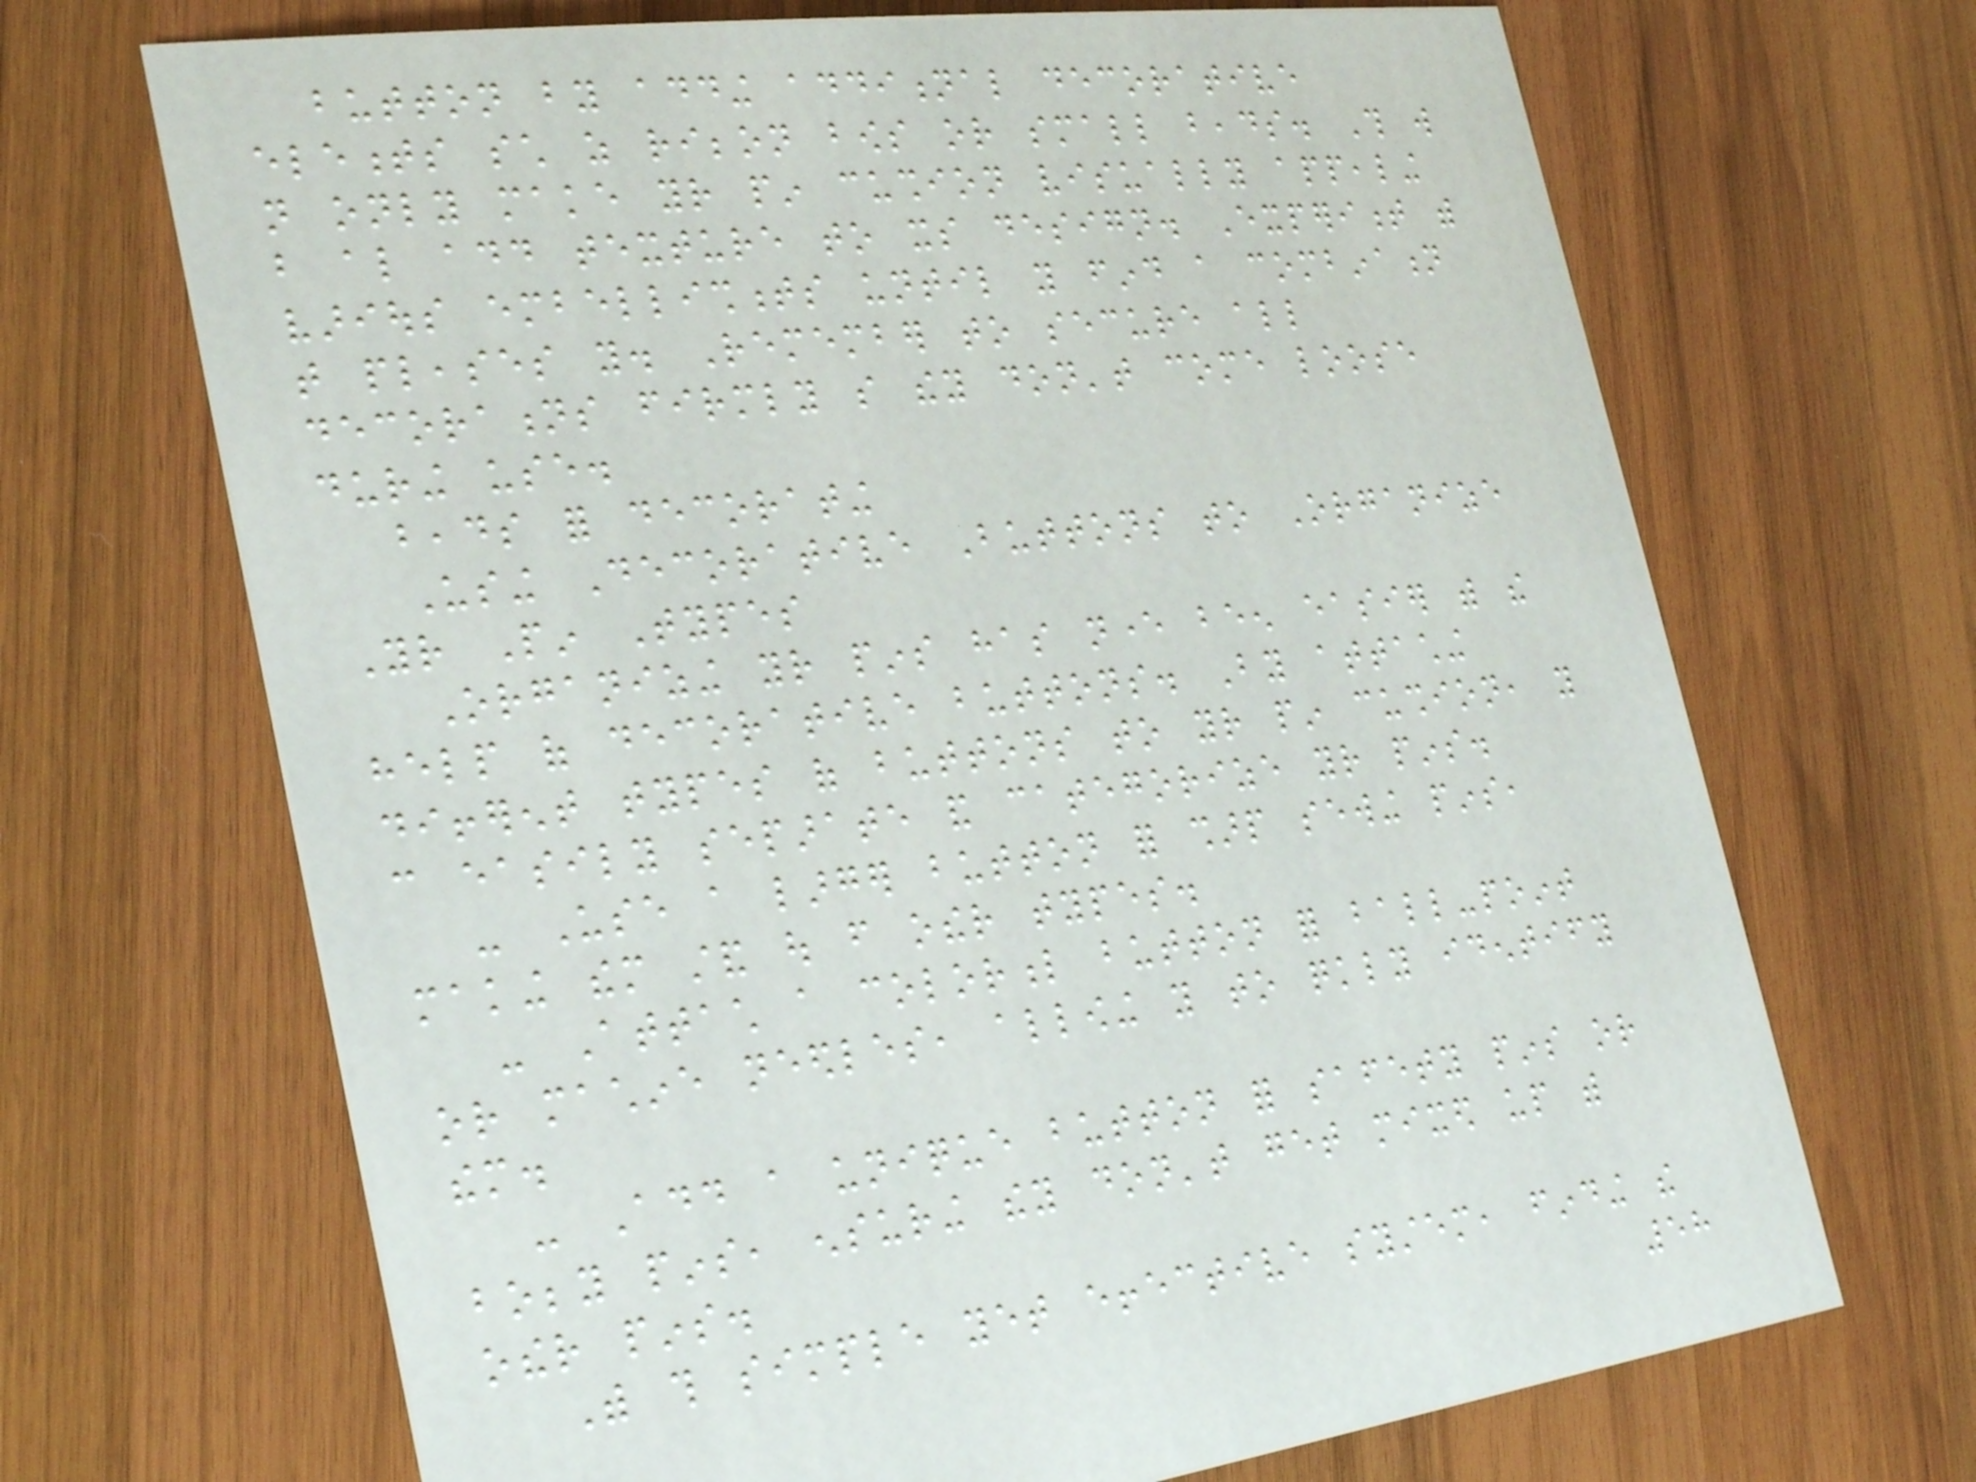button by adding additional decorative
elements such as ribbon bows or small beads. This will
not only make your pin cushion visually appealing
but also add texture to its design. Experiment with
various embellishments until you find a combination
that pleases you. Remember to secure all
decorations firmly so they don't come loose
during use.
beads for decorating
Using Decorative Buttons to Organize
Your Pin Types
Organizing your pins has never been easier with the
help of decorative buttons. By attaching
different types of buttons to your pin cushion, you
can easily separate and categorize your pins.
- Use a larger button for sharp sewing pins,
making them stand out from other types.
- Attach a colorful button for ball-point
or machine needles, allowing you to quickly identify
them.
- Add a unique button for safety pins or
bobby pins, ensuring they don't get mixed up with
other pins.
With this simple yet effective system, finding the
58
